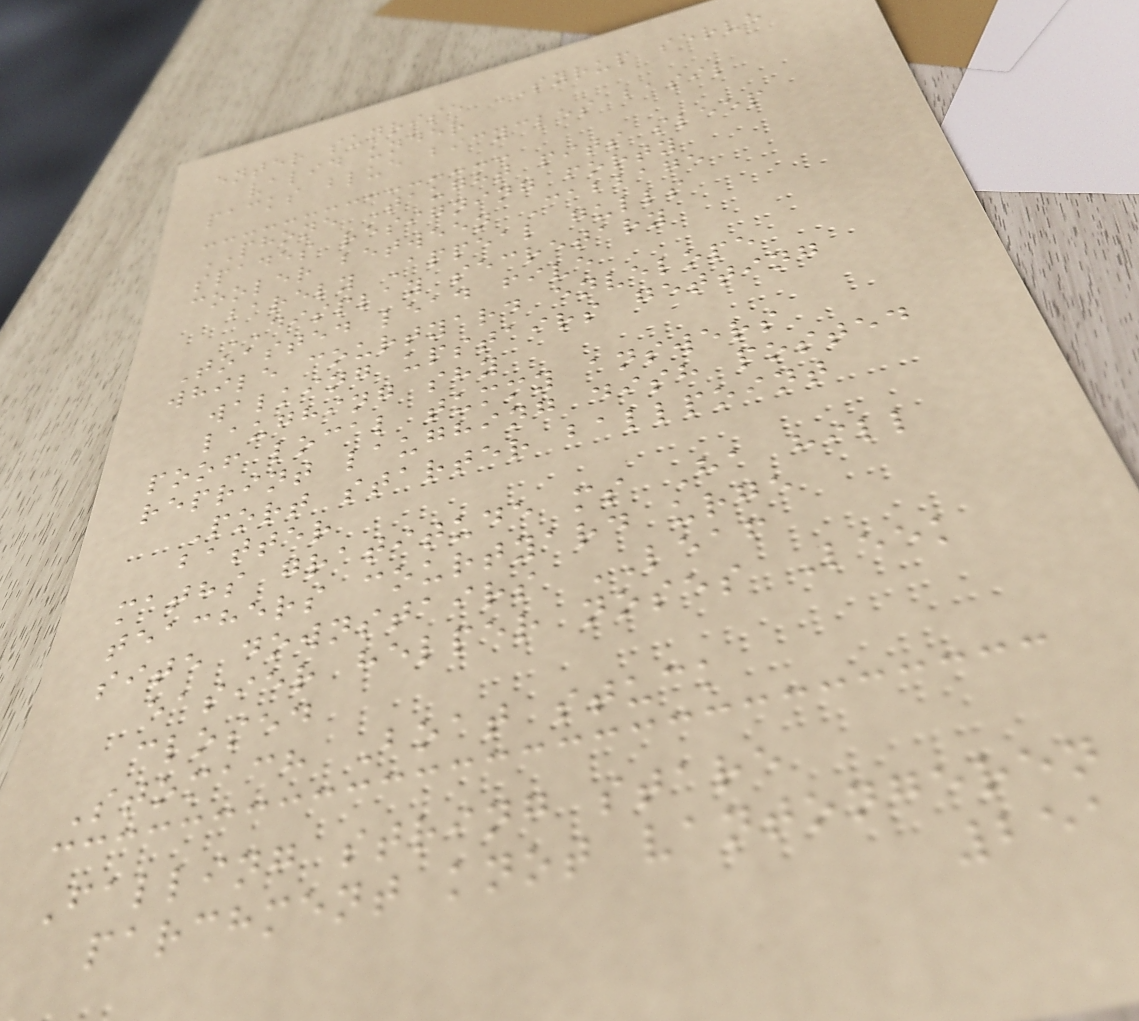enter sunrise SYRUP serve
valid under
packs blue bicycles basil
PHONE Taught pits sleep
spades resigning forty
cooler between Cabbage
barely Appeal gulls
DISPLAY secretary
Toasted lead five
while courtyard envelope
walking upstairs getting
laughing shy
poof local tummy answers
reprint laughing dish posted
Port starter ballpoint
batter
maths gratitude ms Ha hill
teachers courtyard urge
site downstairs LEAF
easier helper noses Leek
closed
Stomach Boat stuck
Falling string stare
parchment knot vantongeren
251
